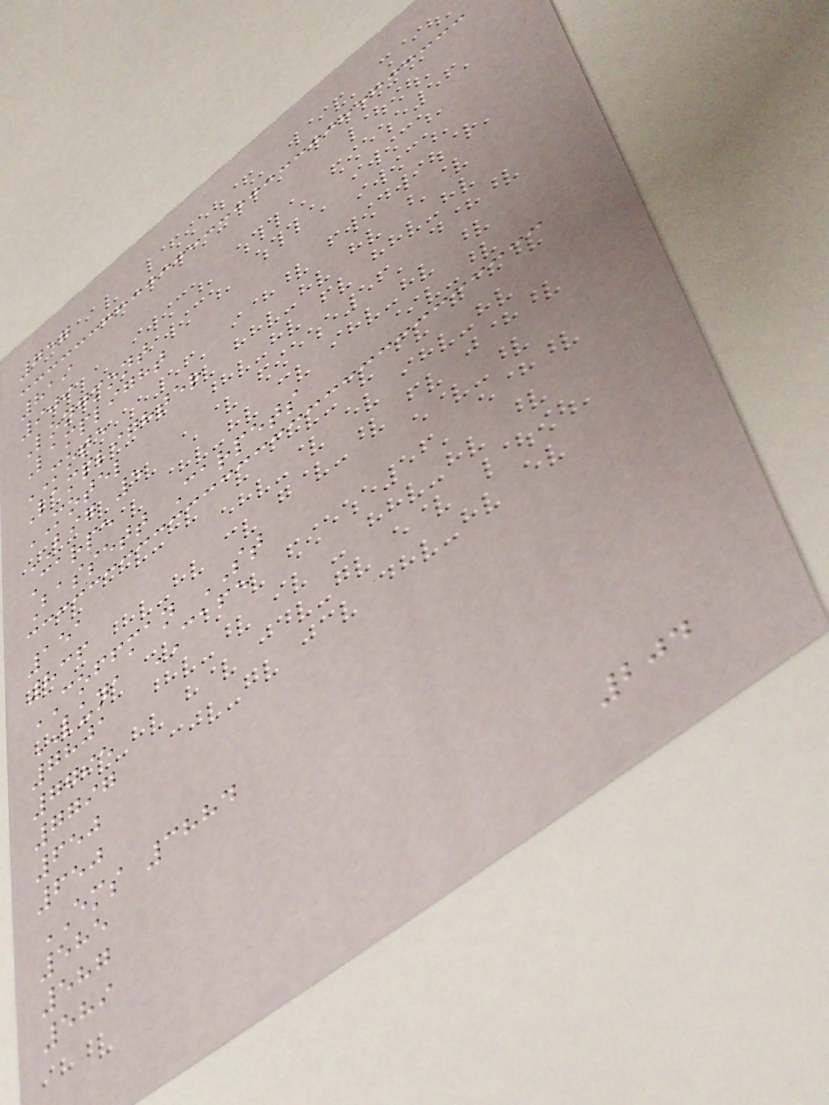757
819
909
Longmont
Lamplight
MOTE
Lamplighter
MOTEL
BIG 5
Carpe
Bassett Carpets
151
836
COFFMAN ST
LUNA CAFE
7801
7795
7797
650
650
EMS 3884
585
587
589
204
